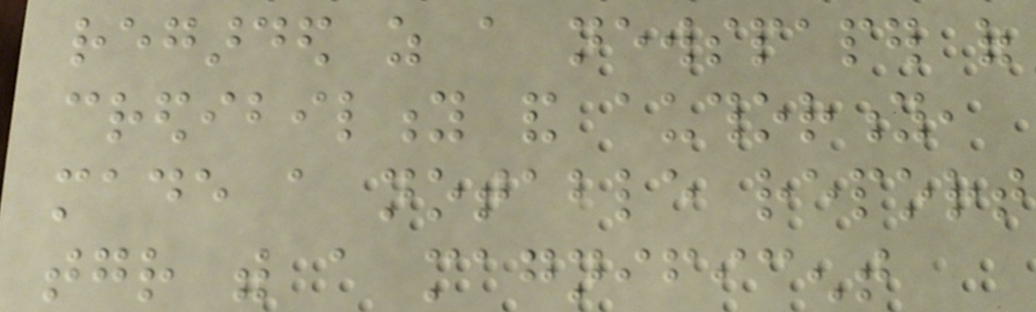regarded as a newspaper of
credibility and authority,
made a notable report
together with a magnificent
